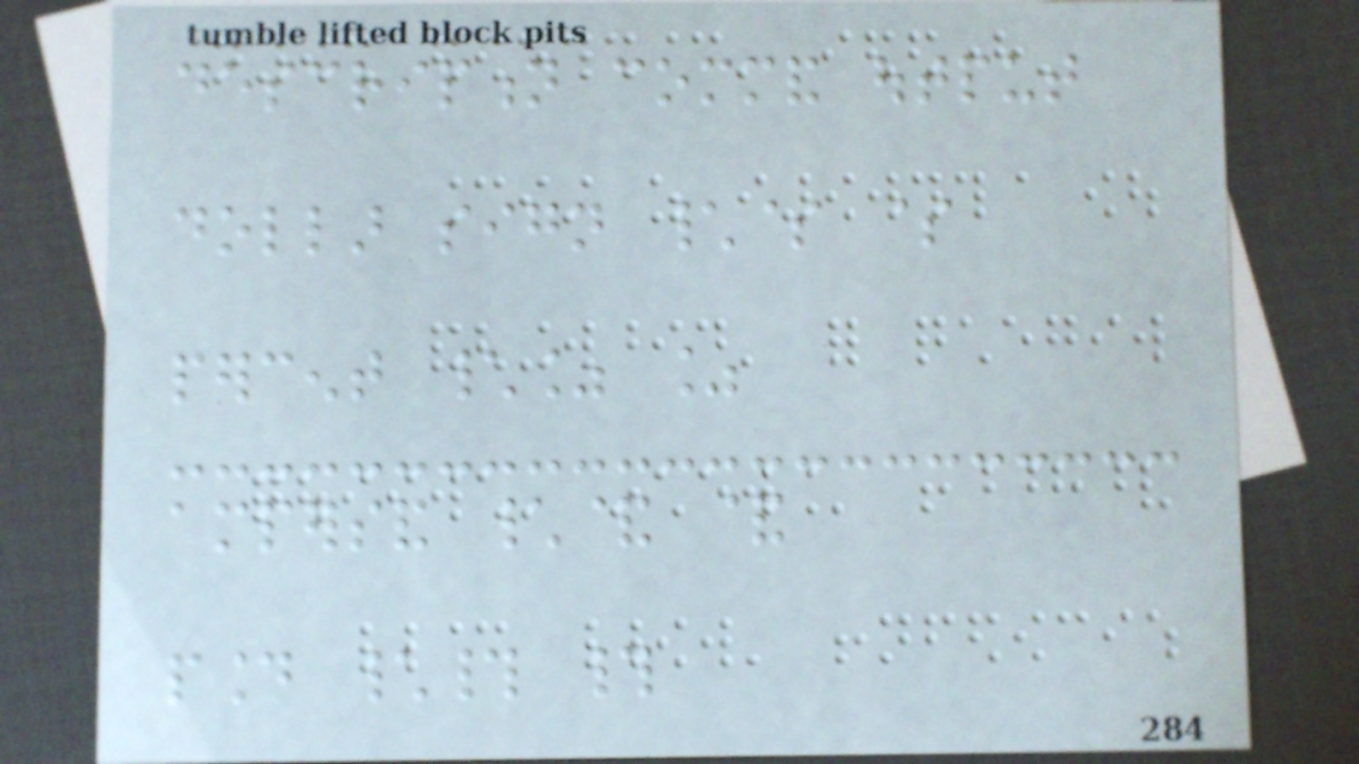description command output
dollar sign \$ $
percent \% %
ampersand \& &
pound \# #
